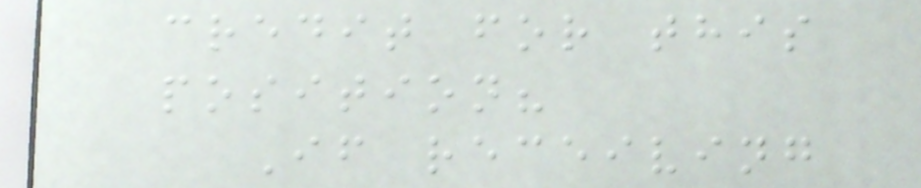credit for this
position?
If receiving
